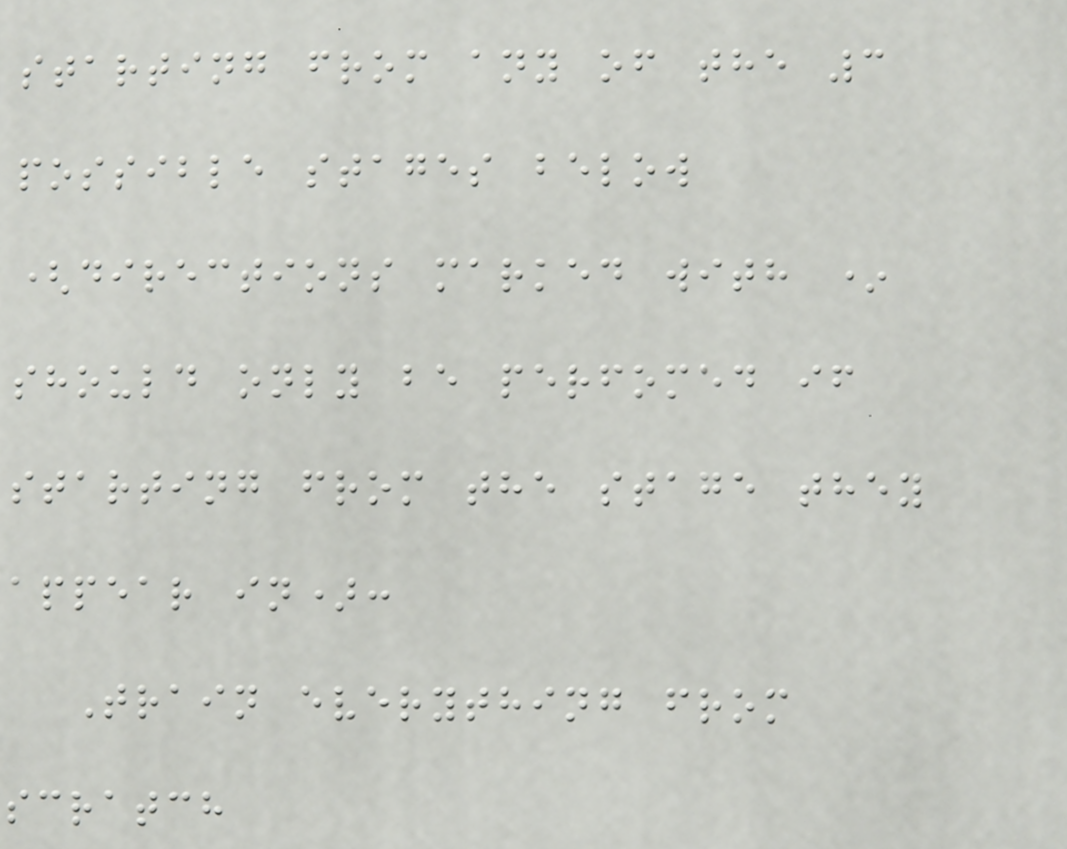starting from any of the 3
possible stages below
(directions marked with *
should only be perfomed if
starting from the stage they
appear in):
Train everything from
scratch
